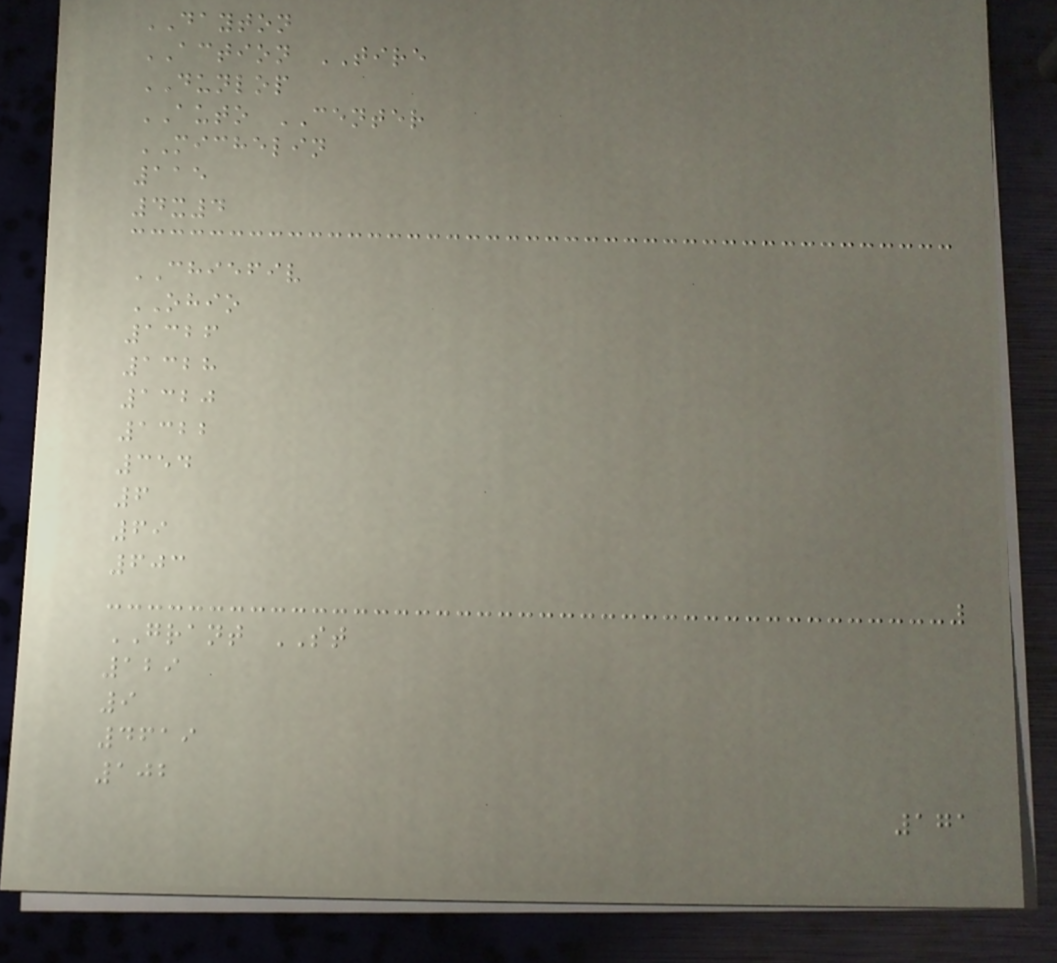DAYTON
ACTION TIRE
DUNLOP
AUTO CENTER
MICHELIN
115
4x4
CHIEFIV
OHIO
1326
1328
1320
1322
354
6
69
603
GRANT ST
129
9
4619
102
171
